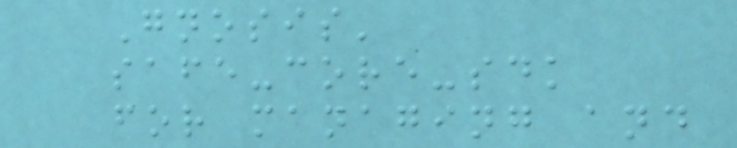Gnosis'
safe-core-sdk
for managing and
